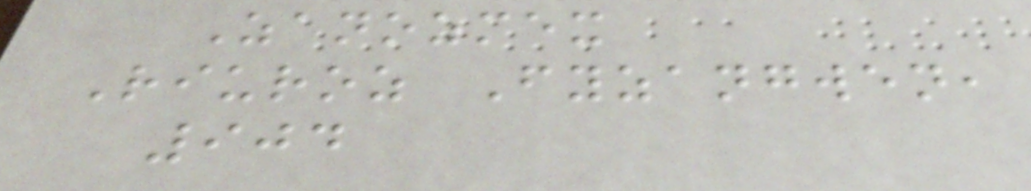Zanozmex
Riuroz Fyzangwen,
904
